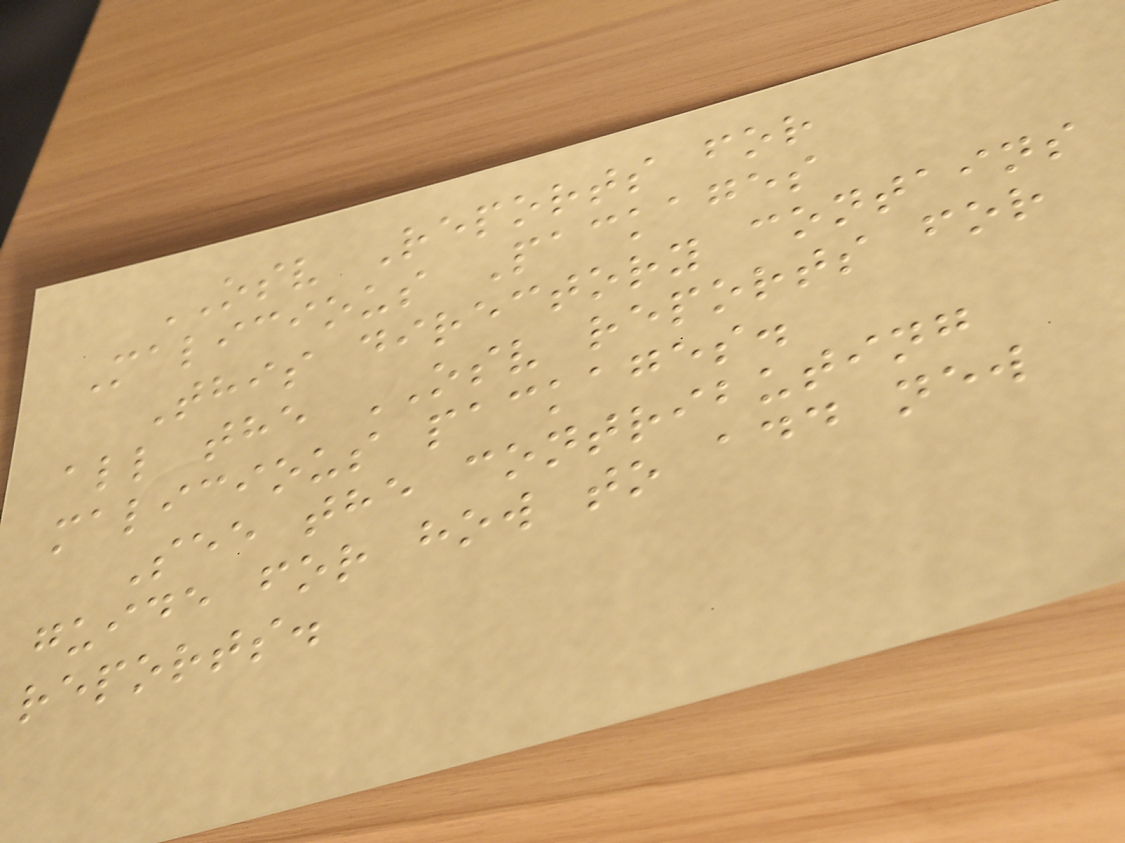OSV Reports for
Malicious Packages
This directory contains
all the OSV reports for
malicious packages.
See the contributing
guide for how to add new
reports.
